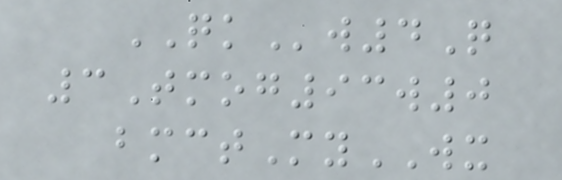QKw4Q
3Tmog93w0
bmctMyWX
